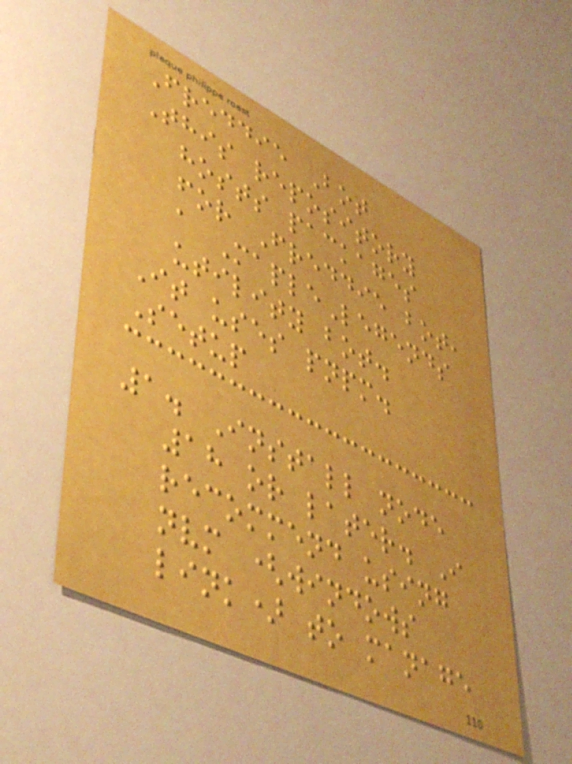Freddie Bot
This repository
hosts packages
for Freddie bot,
a MapleLegends
utility bot.
It uses pnpm.
Setup
1. Install node
18 or later. I
recommend using
nvm (windows
link) to manage
